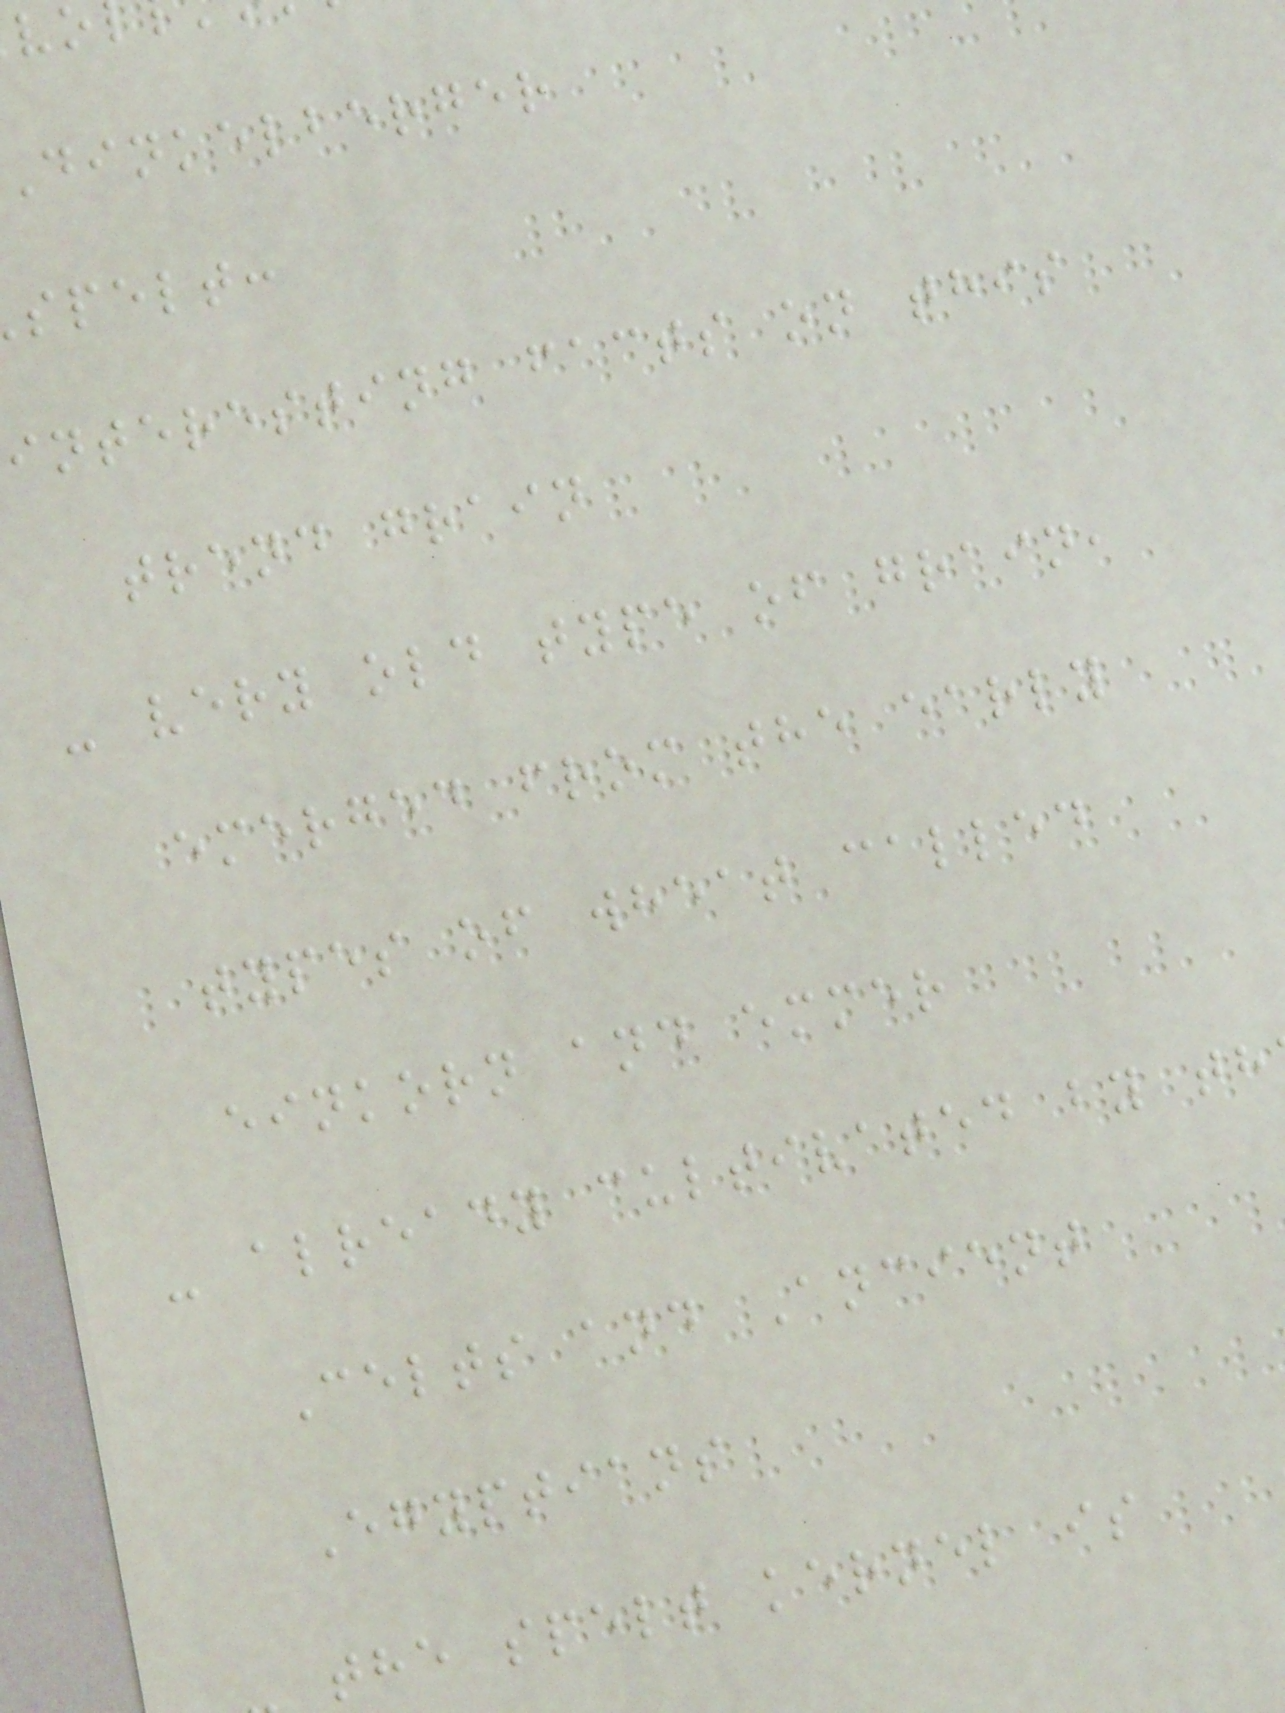dinkelberger
spelt:
interesting facts on this
trend grain
- very old type of grain,
emerged from the early
types of wheat called
einkorn and emmer
- already cultivated by th
Celts and Ancient
Egyptians
the spelt kernel is
